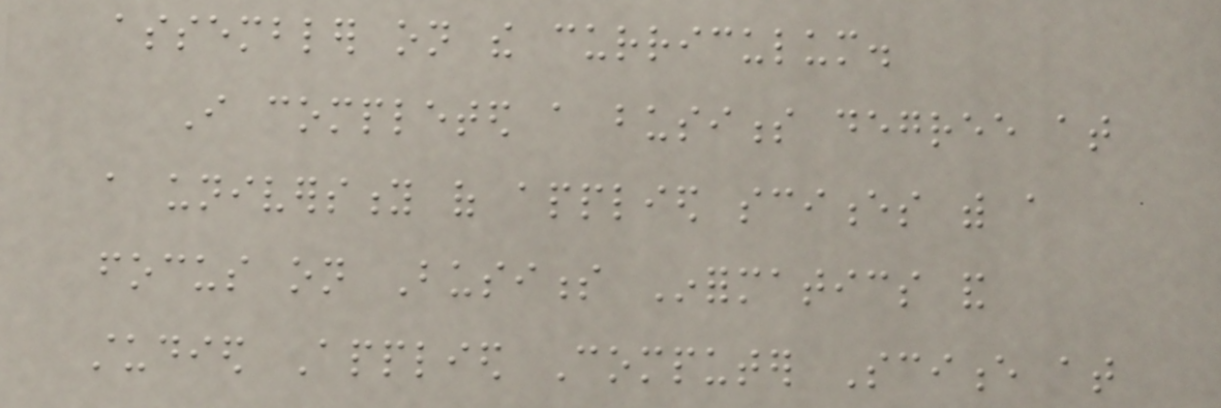assembler on the curriculum.
I completed a business degree at
a university of applied sciences with a
focus on Business Informatics and
studied Applied Computer Science at
